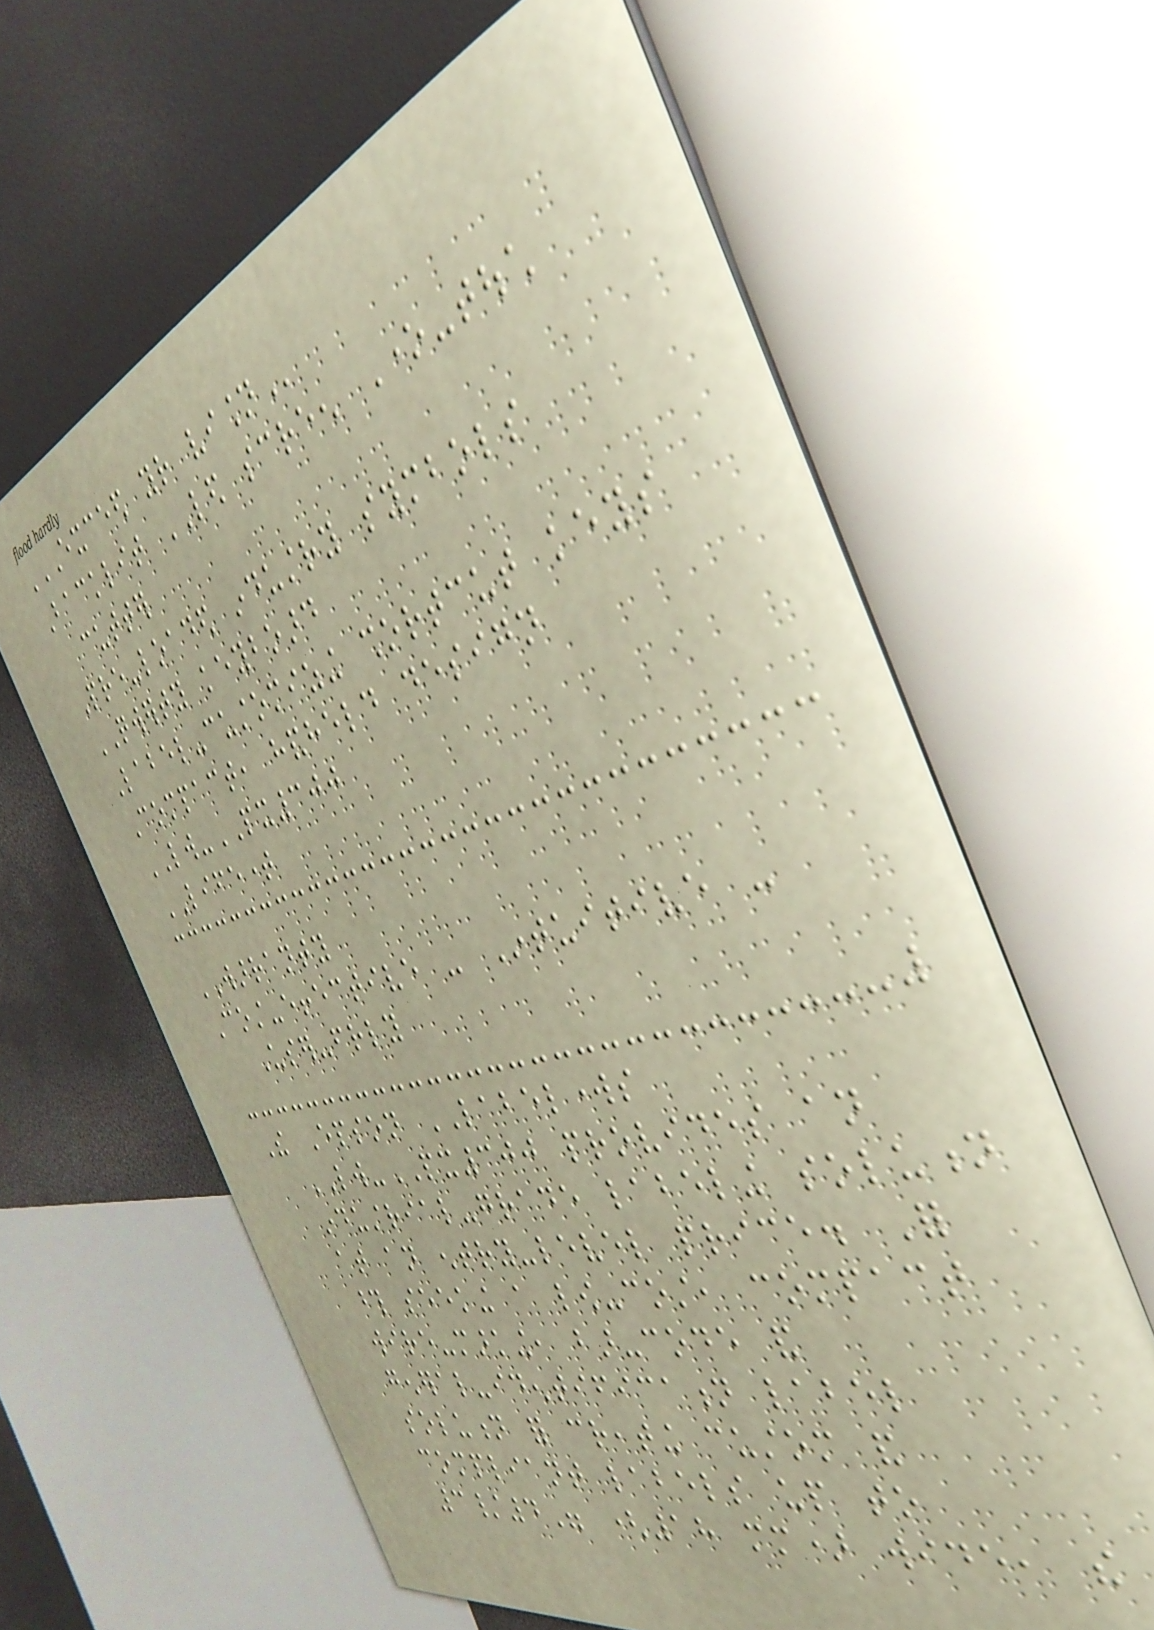EXCEED YOUR VISION
Backlit LED screen One-touch
cutter
Pre-loaded industry symbols
QWERTY keyboard
Label-customizing shortcut keys
Compact, handheld design
LW-PX300
LIFETIME
WARRANTY
Cost-effective - Intuitive -
User-friendly
The Epson LABELWORKS
LW-PX300 provides an
industrial-grade labeling solution
at an entry-level price. For
those seeking a low-cost, compact
wire-marking, bar-code and
general-identification label
solution for creating custom and
compliant labels up to
3/4" (18 mm) wide, the
